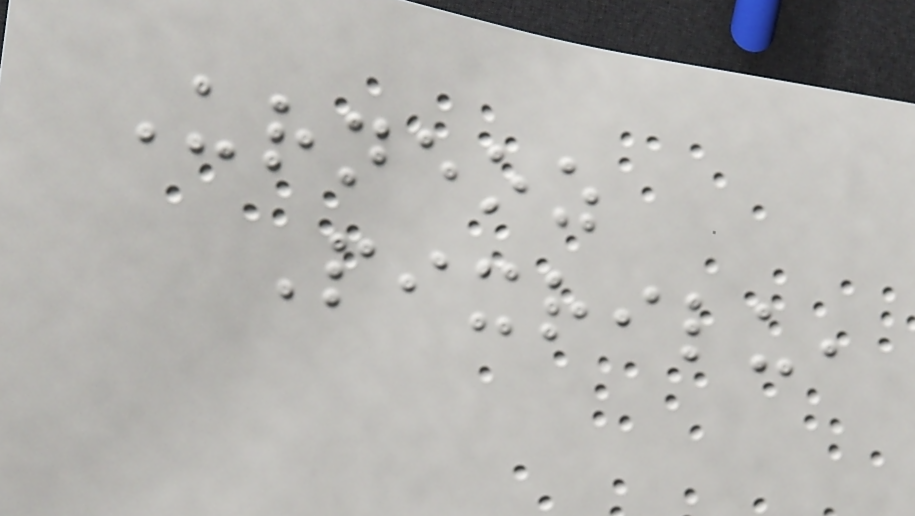Urneoz
Pixrilu,
